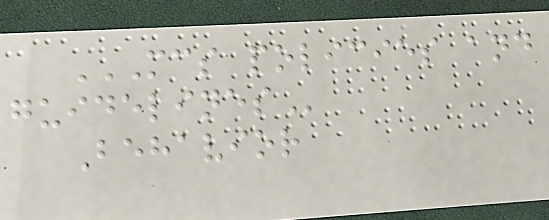MCS POLICIES AND
GUIDELINES
Behavior
